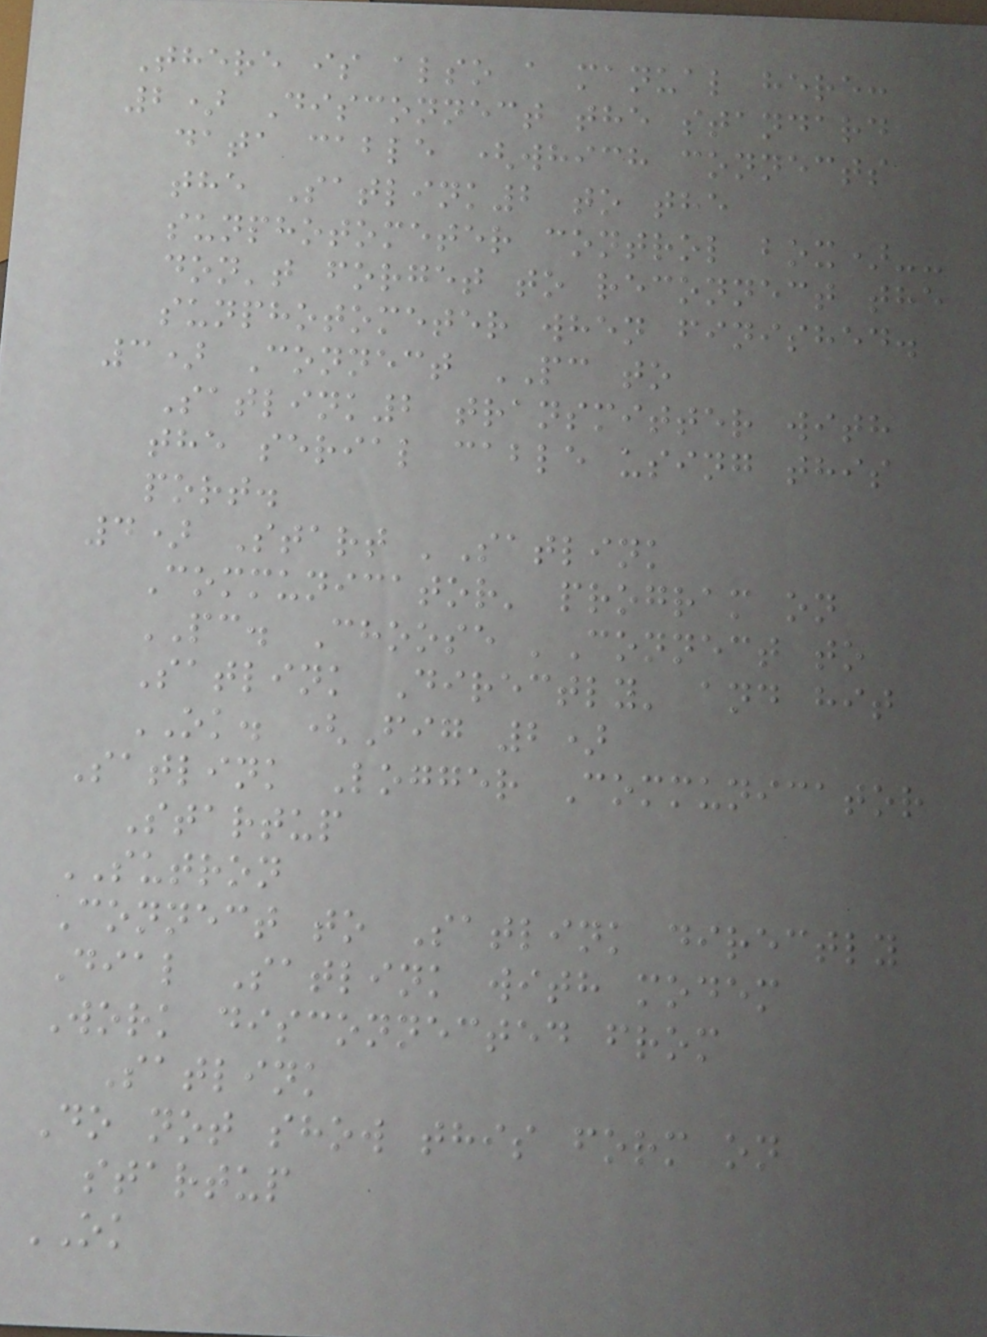There is also a manual here:
2) Disconnect the standard
data cable (which connects
the Satlink2 to the
sunphotometer control box)--
don't forget to reconnect the
sunphotometer when finished.
3) Connect PC to
Satlink2 transmitter with
the serial cable using this
port.
4) Start 'Satlink
Communicator' program on
PC. Choose 'Connect to
Satlink Directly' and hit
OK. (Fig 2)
Satlink Logger Communicator
Startup
SUTRON
Connect to Satlink directly
Dial Satlink with modem
Work disconnected from
Satlink
Do not show this form on
startup
OK
